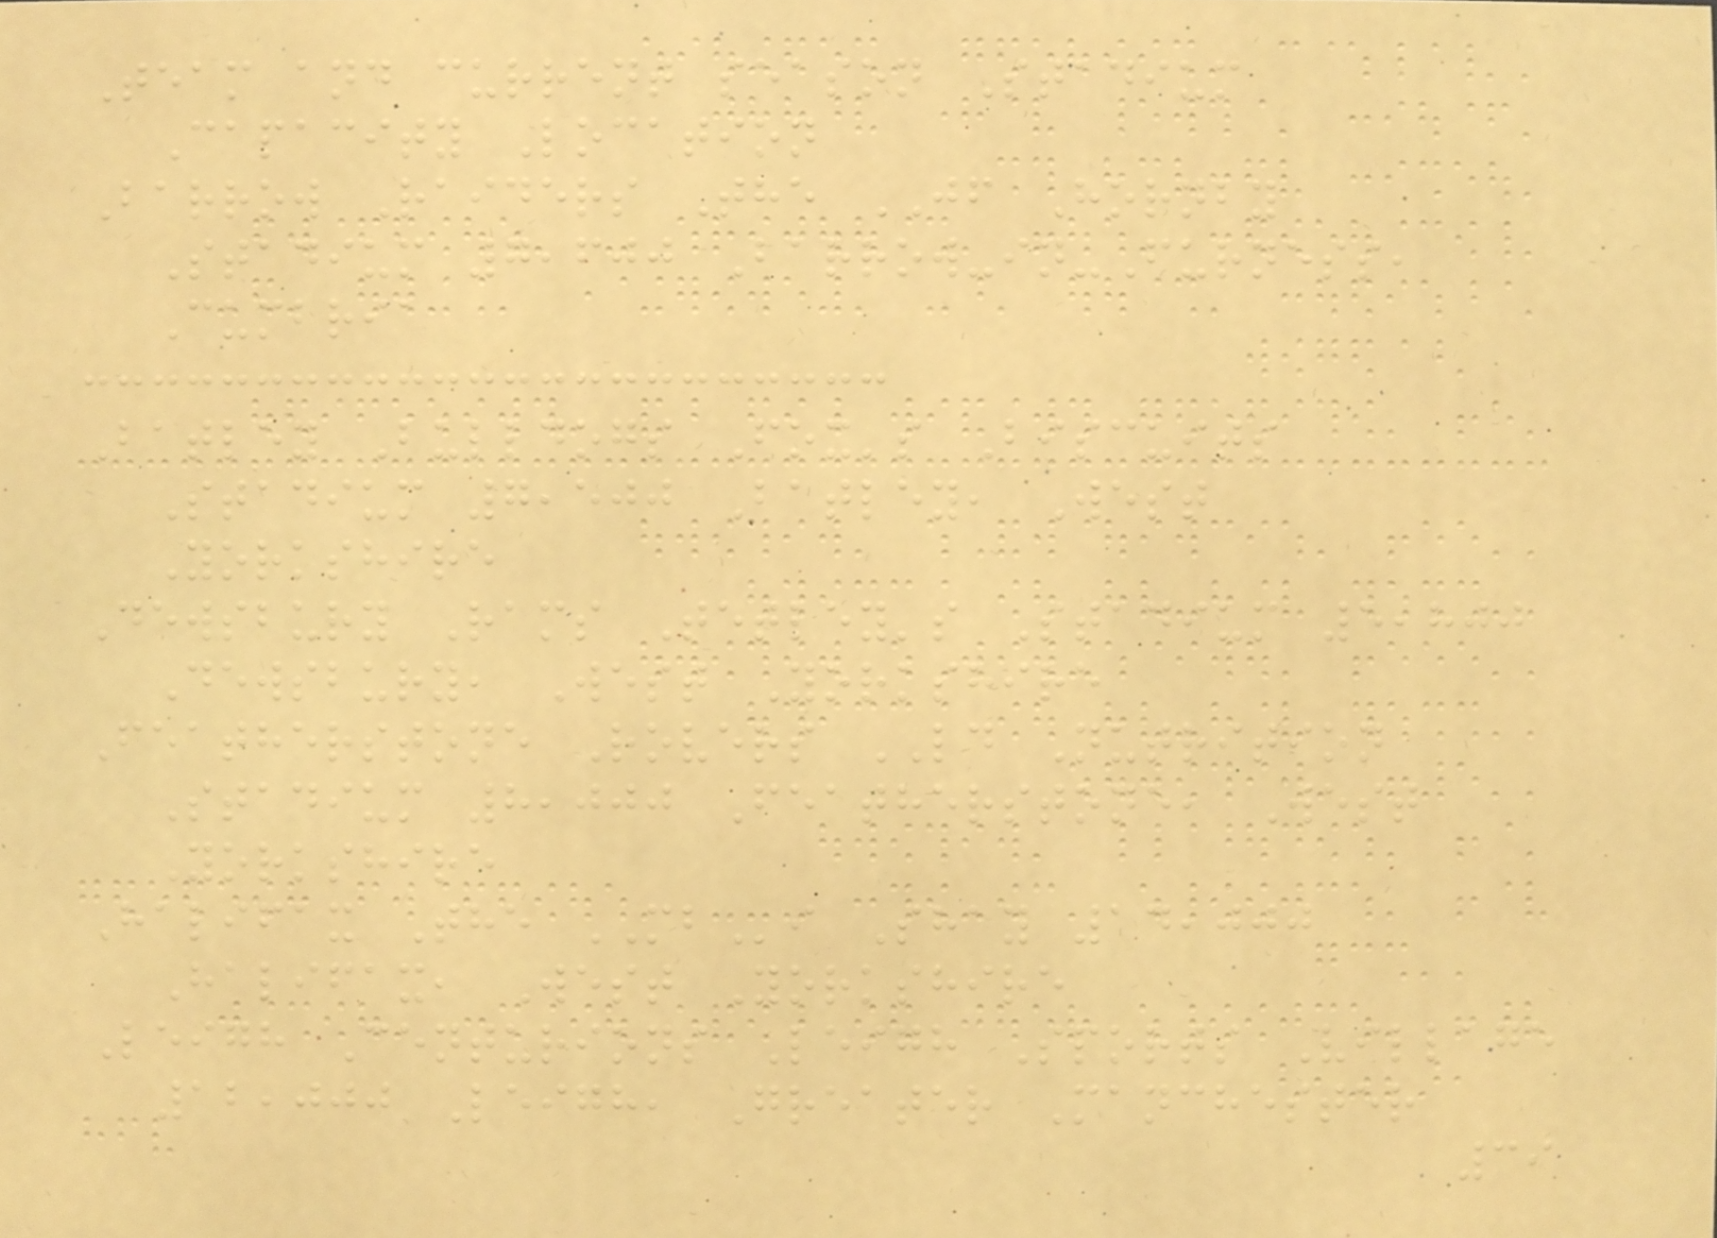Team and current season Stadium
Capacity Location
Barrow Raiders The JF Hornby
Stadium 7,600 Barrow-in-Furness,
Cumbria
Batley Bulldogs Fox's Biscuits
Stadium 7,500 Batley, West
Yorkshire
Dewsbury Rams Tetley's Stadium 5,800
Dewsbury, West Yorkshire
Featherstone Rovers LD Nutrition
Stadium 8,000 Featherstone, West
Yorkshire
Halifax The MBi Shay 14,000
Halifax, West Yorkshire
Leigh Centurions Leigh Sports Village
12,000 Leigh, Greater Manchester
39
